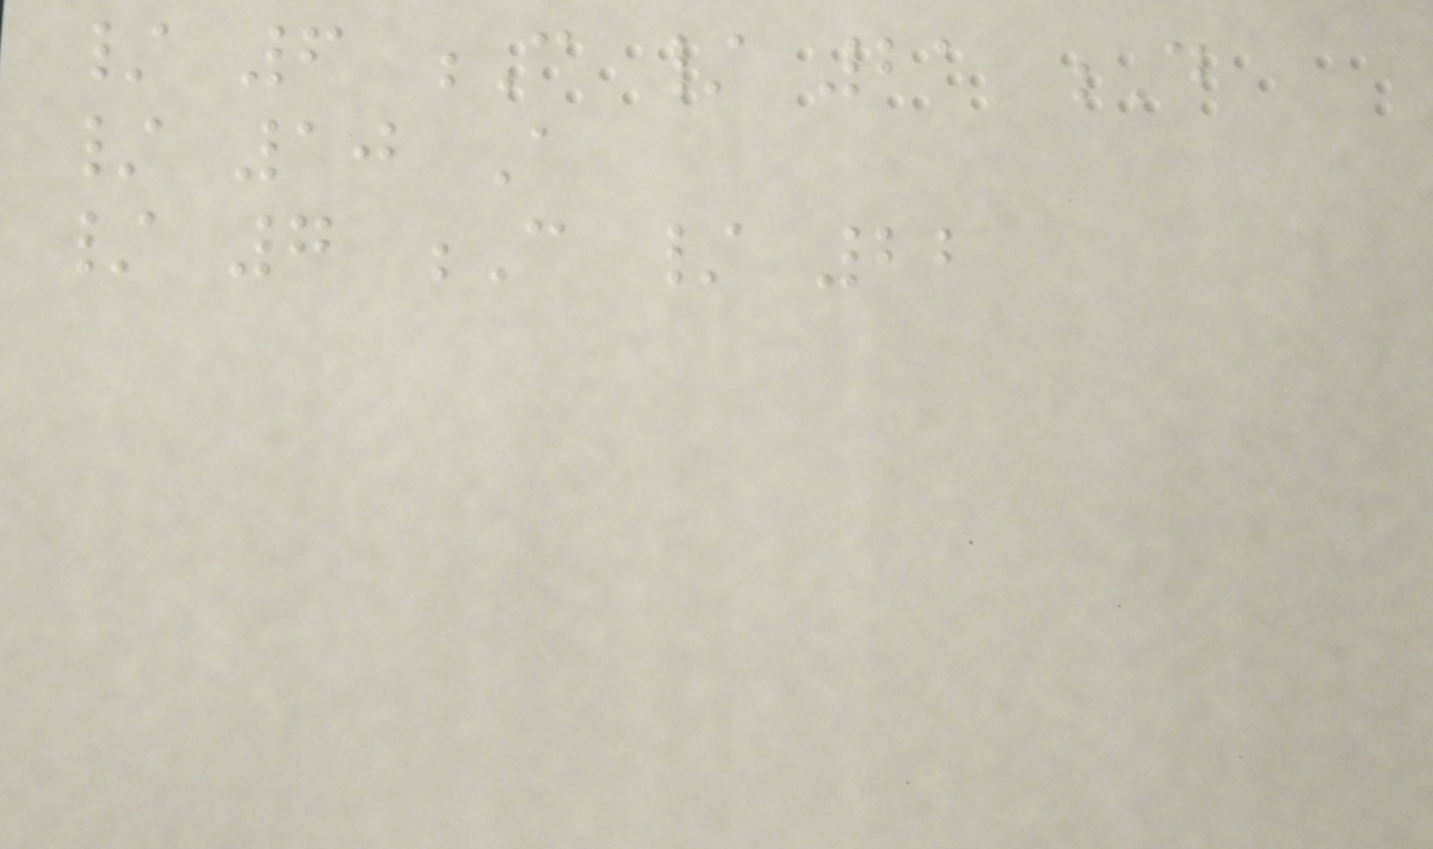/ 6 C / 21 D
/ 10 A
/ 7 C / 22
